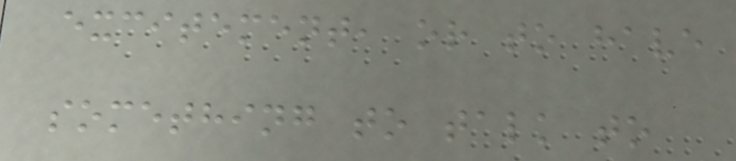excitement, or to have
something to talk to
